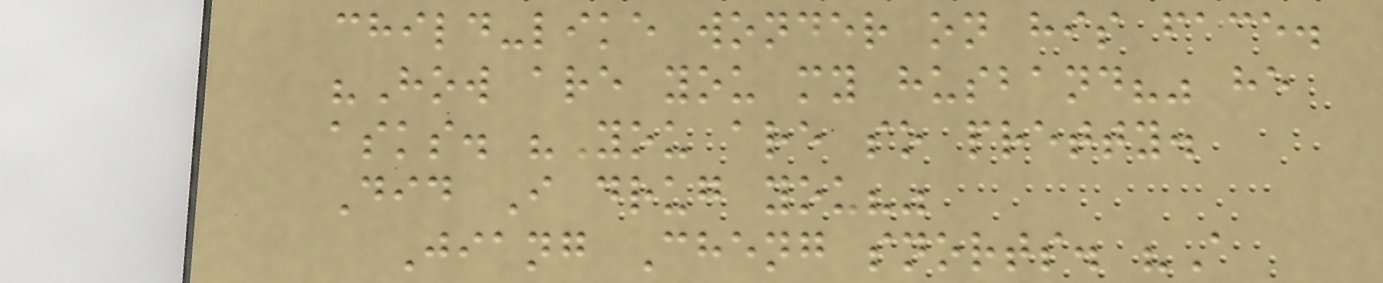child-like wonder on his face.
"How are you my husband?" he
asks. "You are so pretty.
Did I drug you?"
Jiang Cheng snorts. "A
